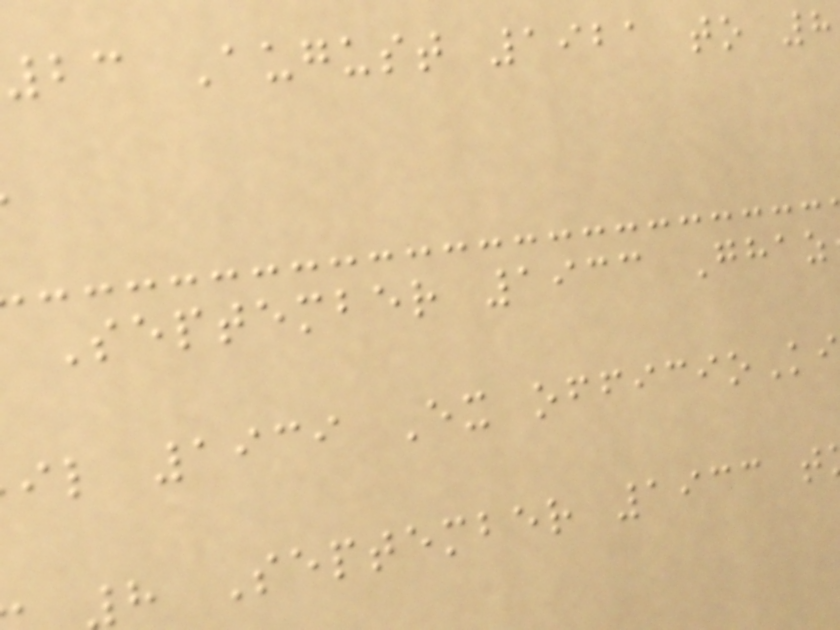23 August 1921 to 8
September 1933 Ghaz
il 1939 Ex officioKi
h September 1933 t
